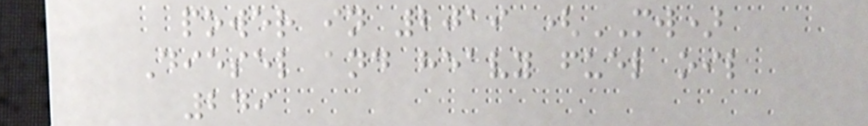power in 2019 (MW)
Diesel and heavy fuel oil
249
